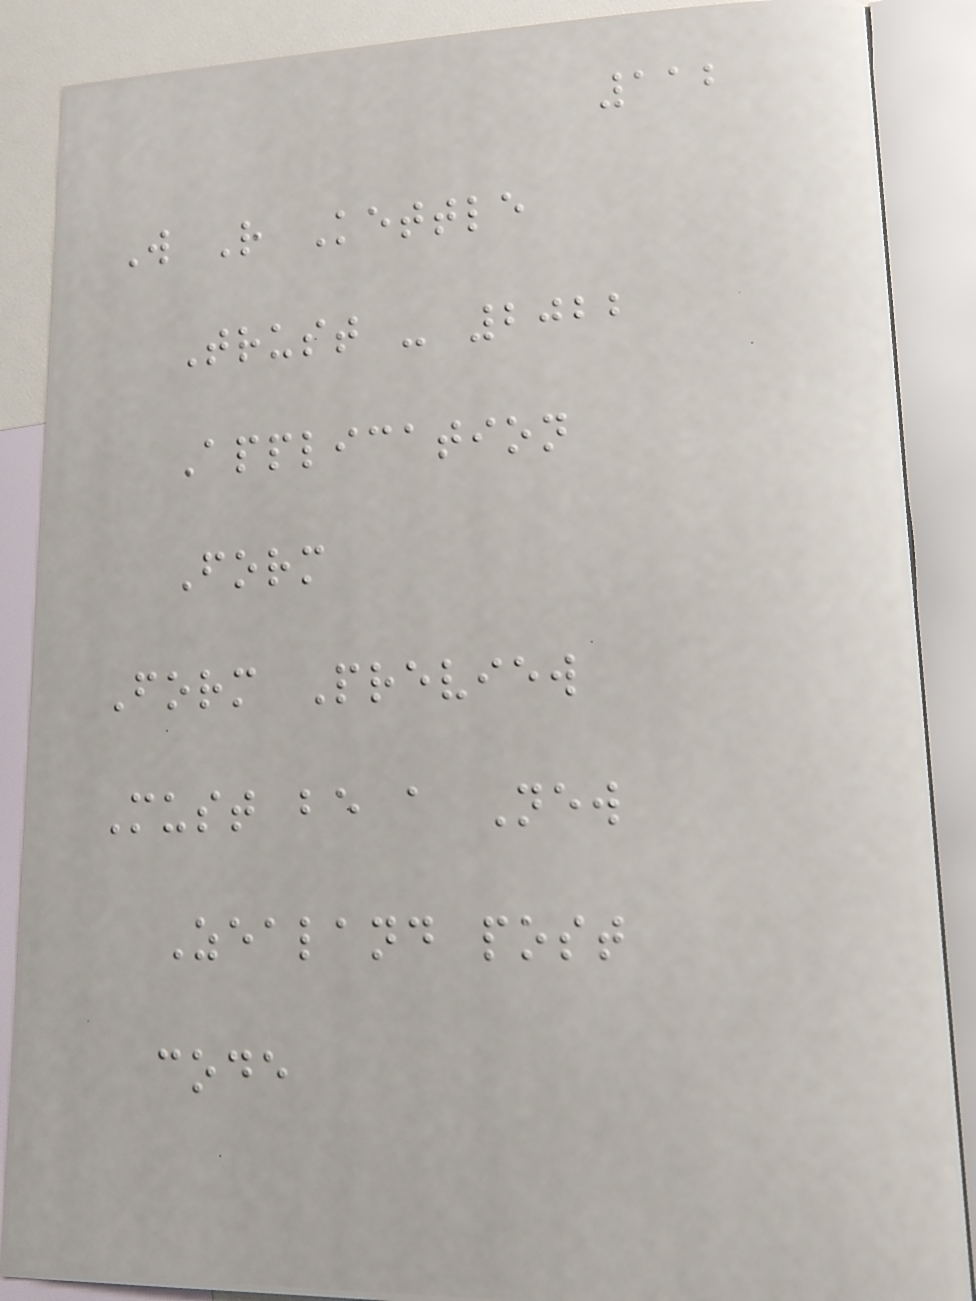112
W R Kettle
Trust - 2022
Application
Form
Form Preview
Must be a New
Zealand post
code
